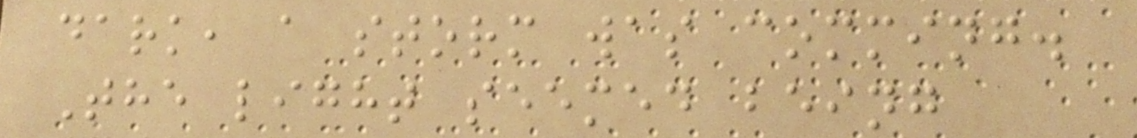dark, a storm was comming.
The light seemed being
